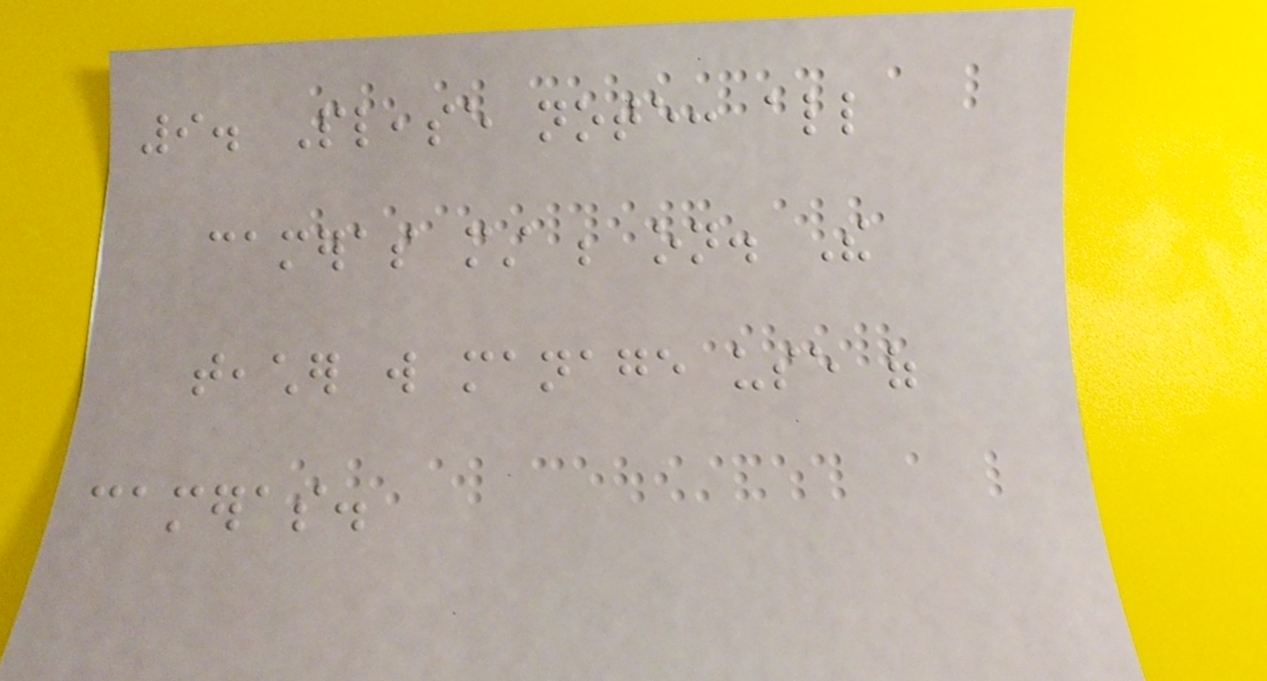9. Please note: all
cameras must be on. The
teacher will manage use of
cameras.
